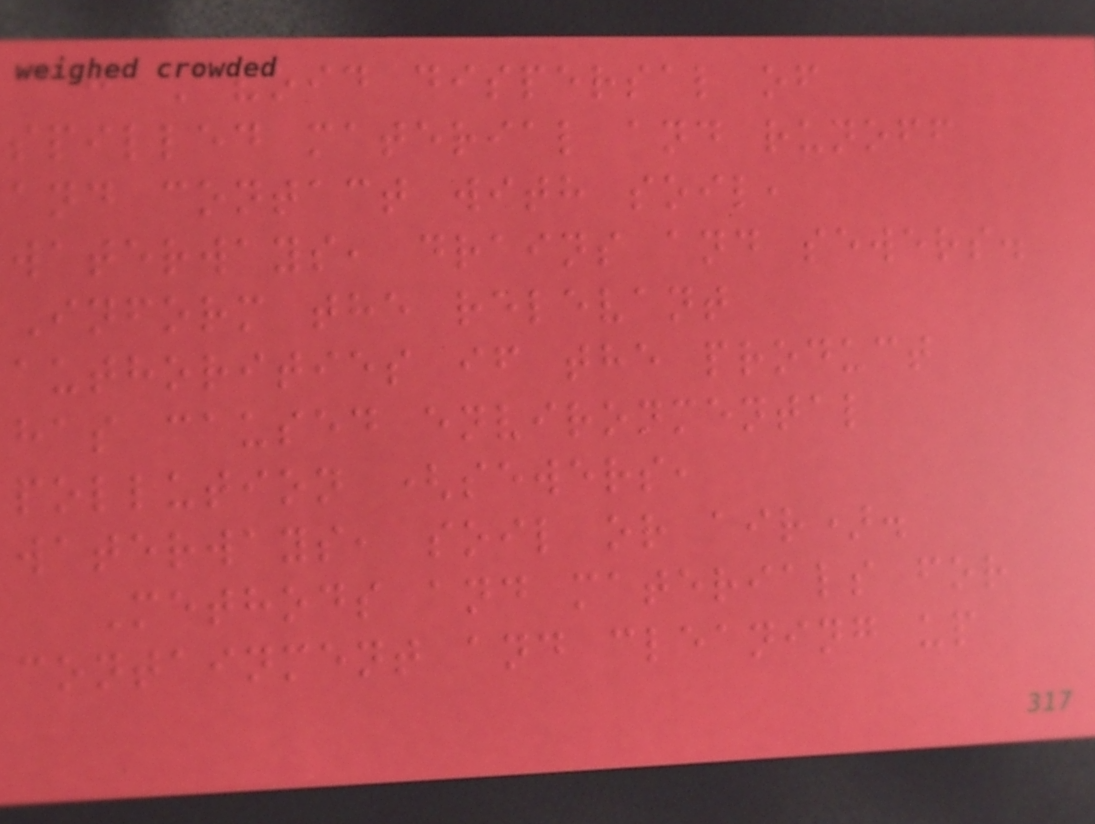: Avoid dispersal of
spilled material and runoff
and contact with soil,
waterways, drains and sewers.
Inform the relevant
authorities if the product
has caused environmental
pollution (sewers,
waterways, soil or air).
Methods and materials for
containment and cleaning up
